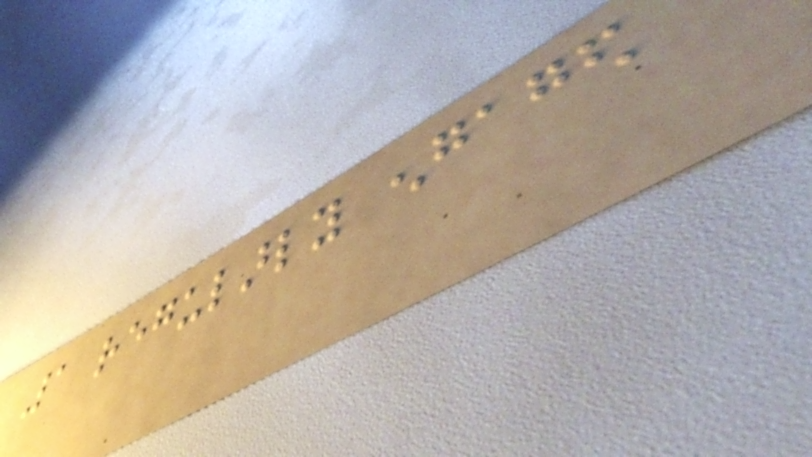1 regularly engaged
